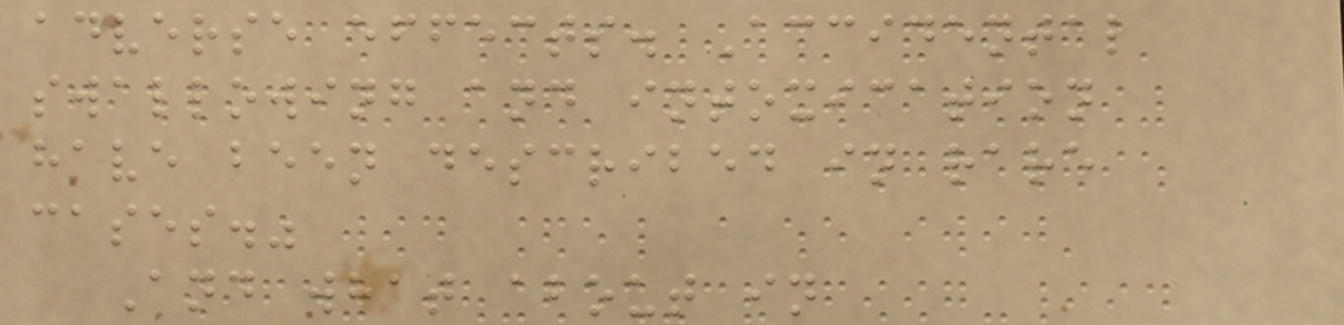adverse effects. Accidental
swallowing and intoxication
have been described in rare
cases."
And what about in
